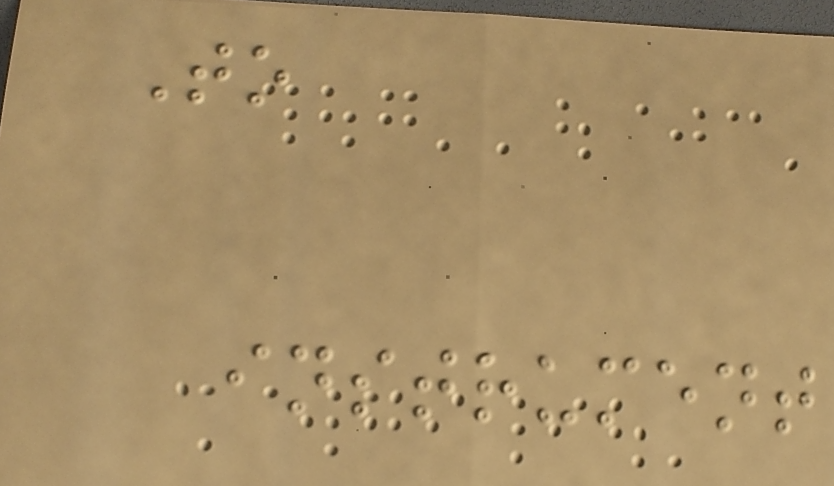To
instrument
